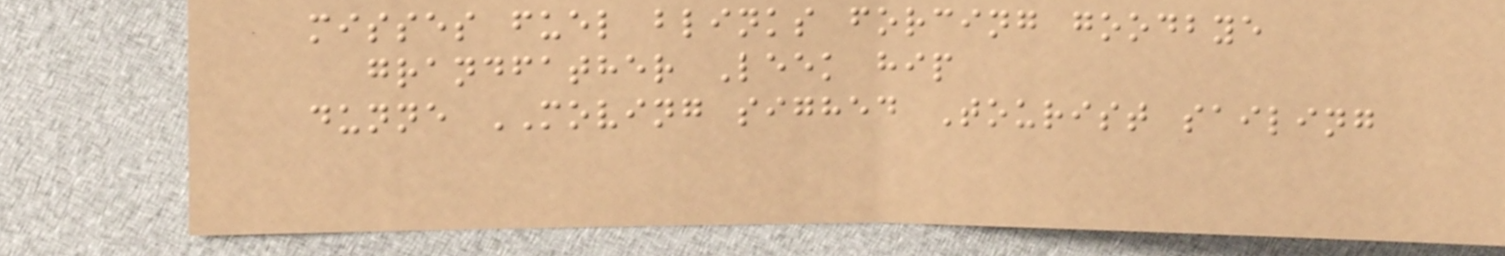misses fuel blinks forcing goodbye
grandfather Leek hip
dunne MOVING sighed Tourist sailing
